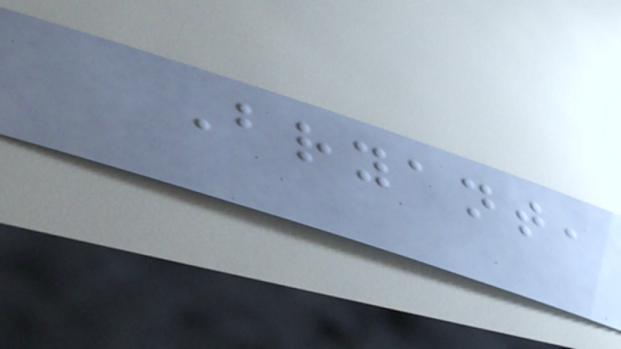Bryant,
